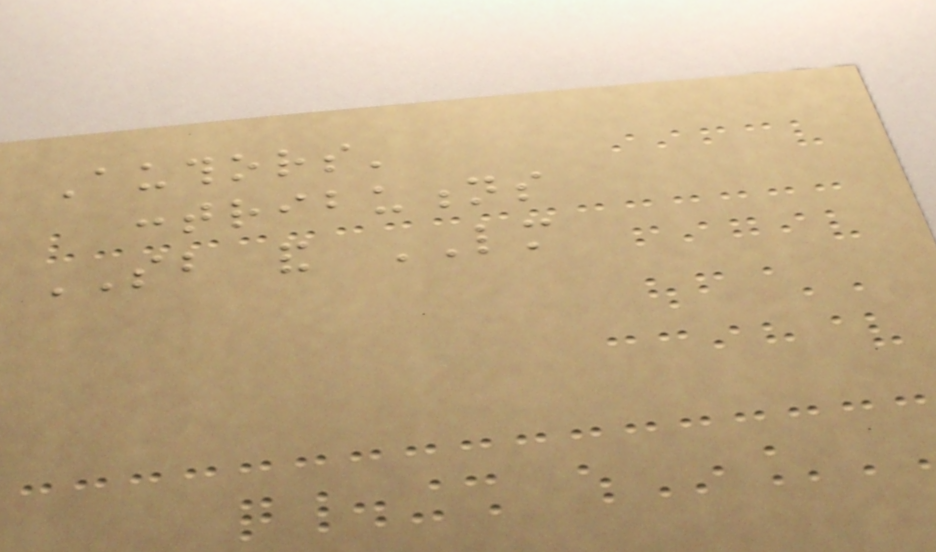Authors'
contributions
SB and LM
